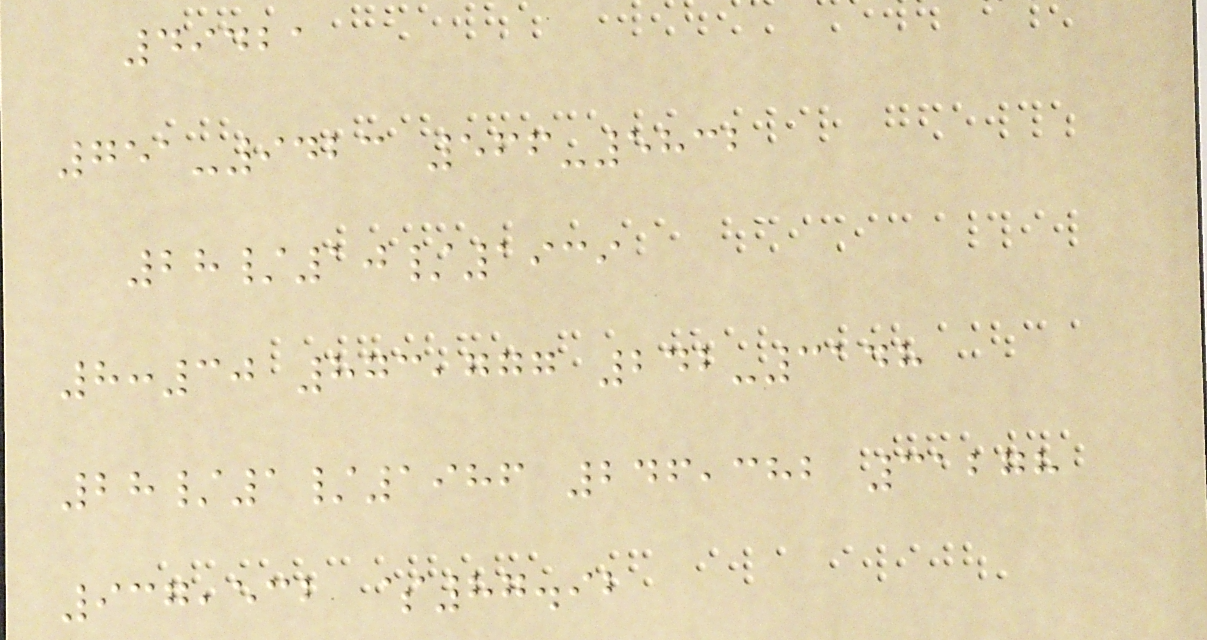49421
751-9423 566-5832
28/10/1939
8:30 873,777 242-3148
28/1/1986 246,382 31278
937,532 $87.92
